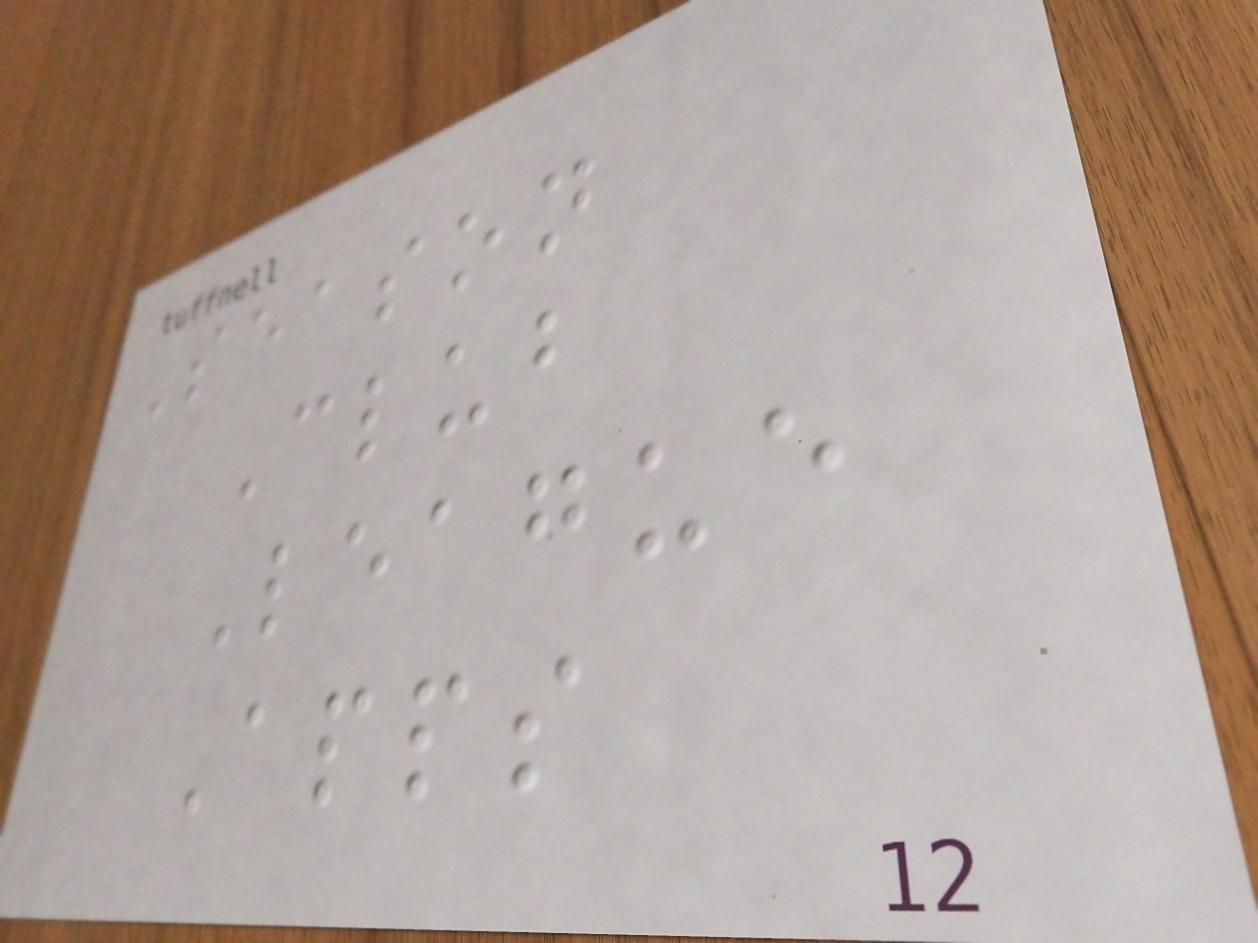Season
Club
League
Apps
